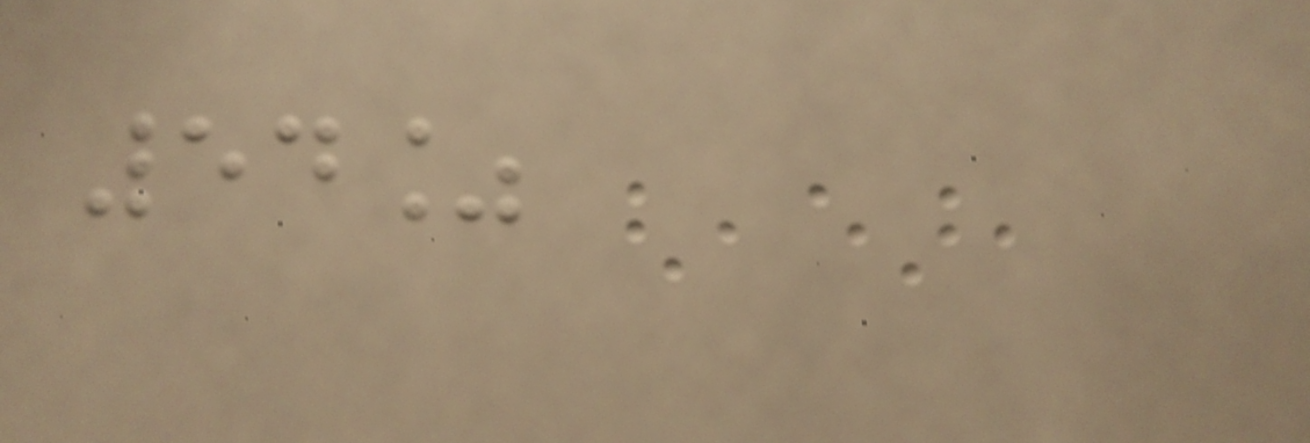54%
